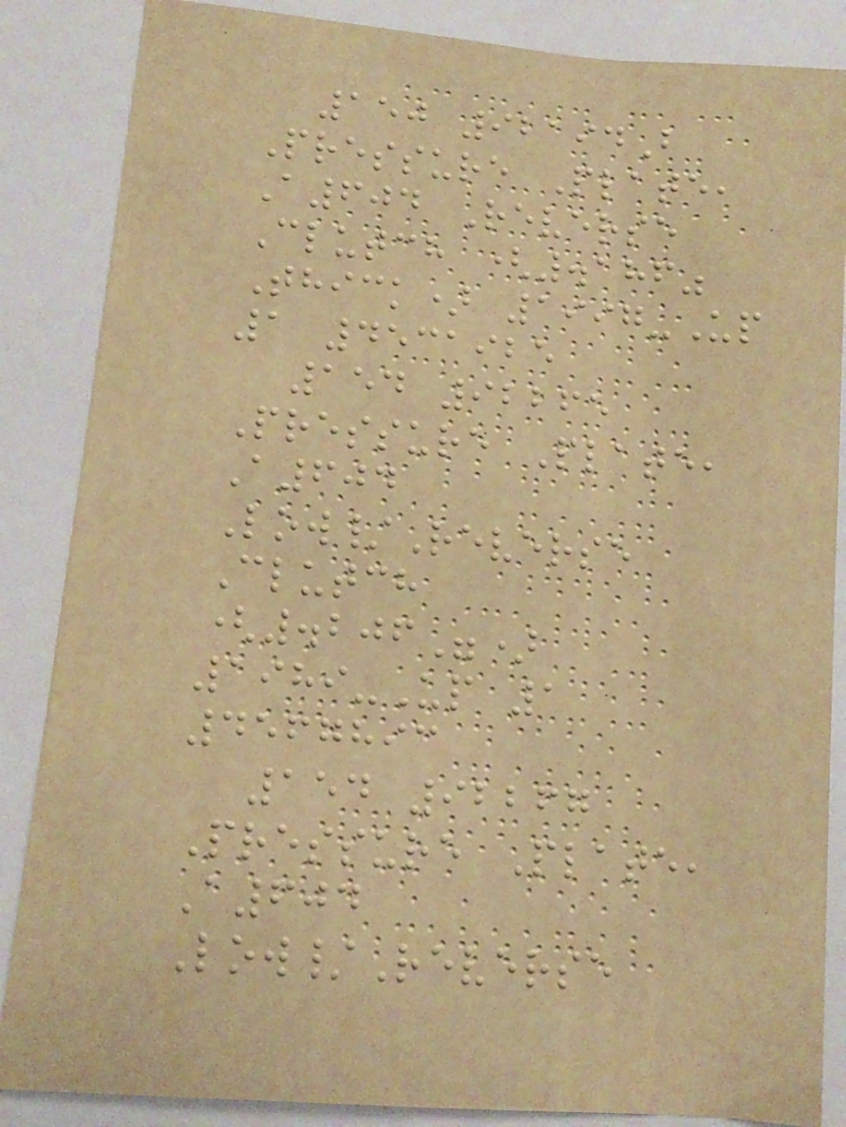150 92194B
Pressure Plate,
A604 Reverse
Clutch (.186"
Thick) 1997-Up
1 4531925
154 92265
Pressure Plate,
A604
Low/Reverse
Clutch
(.206")
1989-Up 1
4567893
154 92267
Pressure Plate,
A604
Low/Reverse
